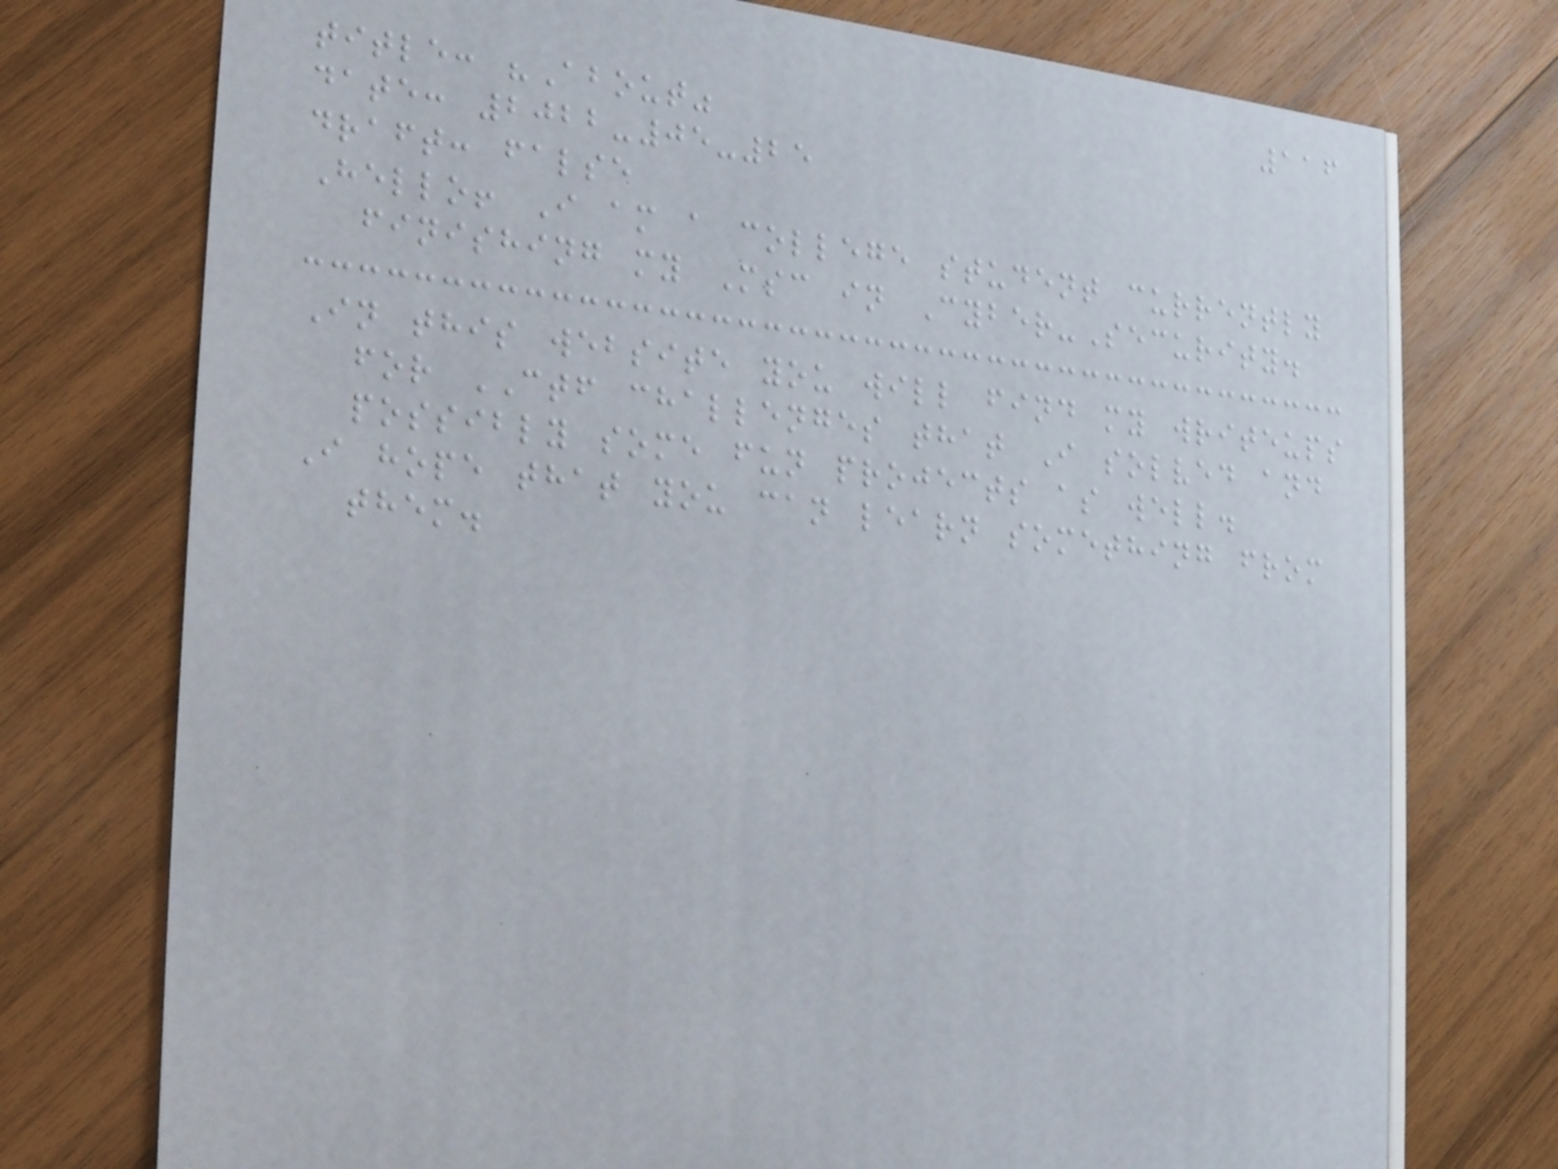116
title: "About"
date: 2022-05-25
draft: false
Hello! I am a college student currently
finishing my Msc in Cyber-Security.
In this website you will find my writeups
for CTF challenges that I solved and
possibly some fun projects as well.
I hope that you can learn something from
them.
